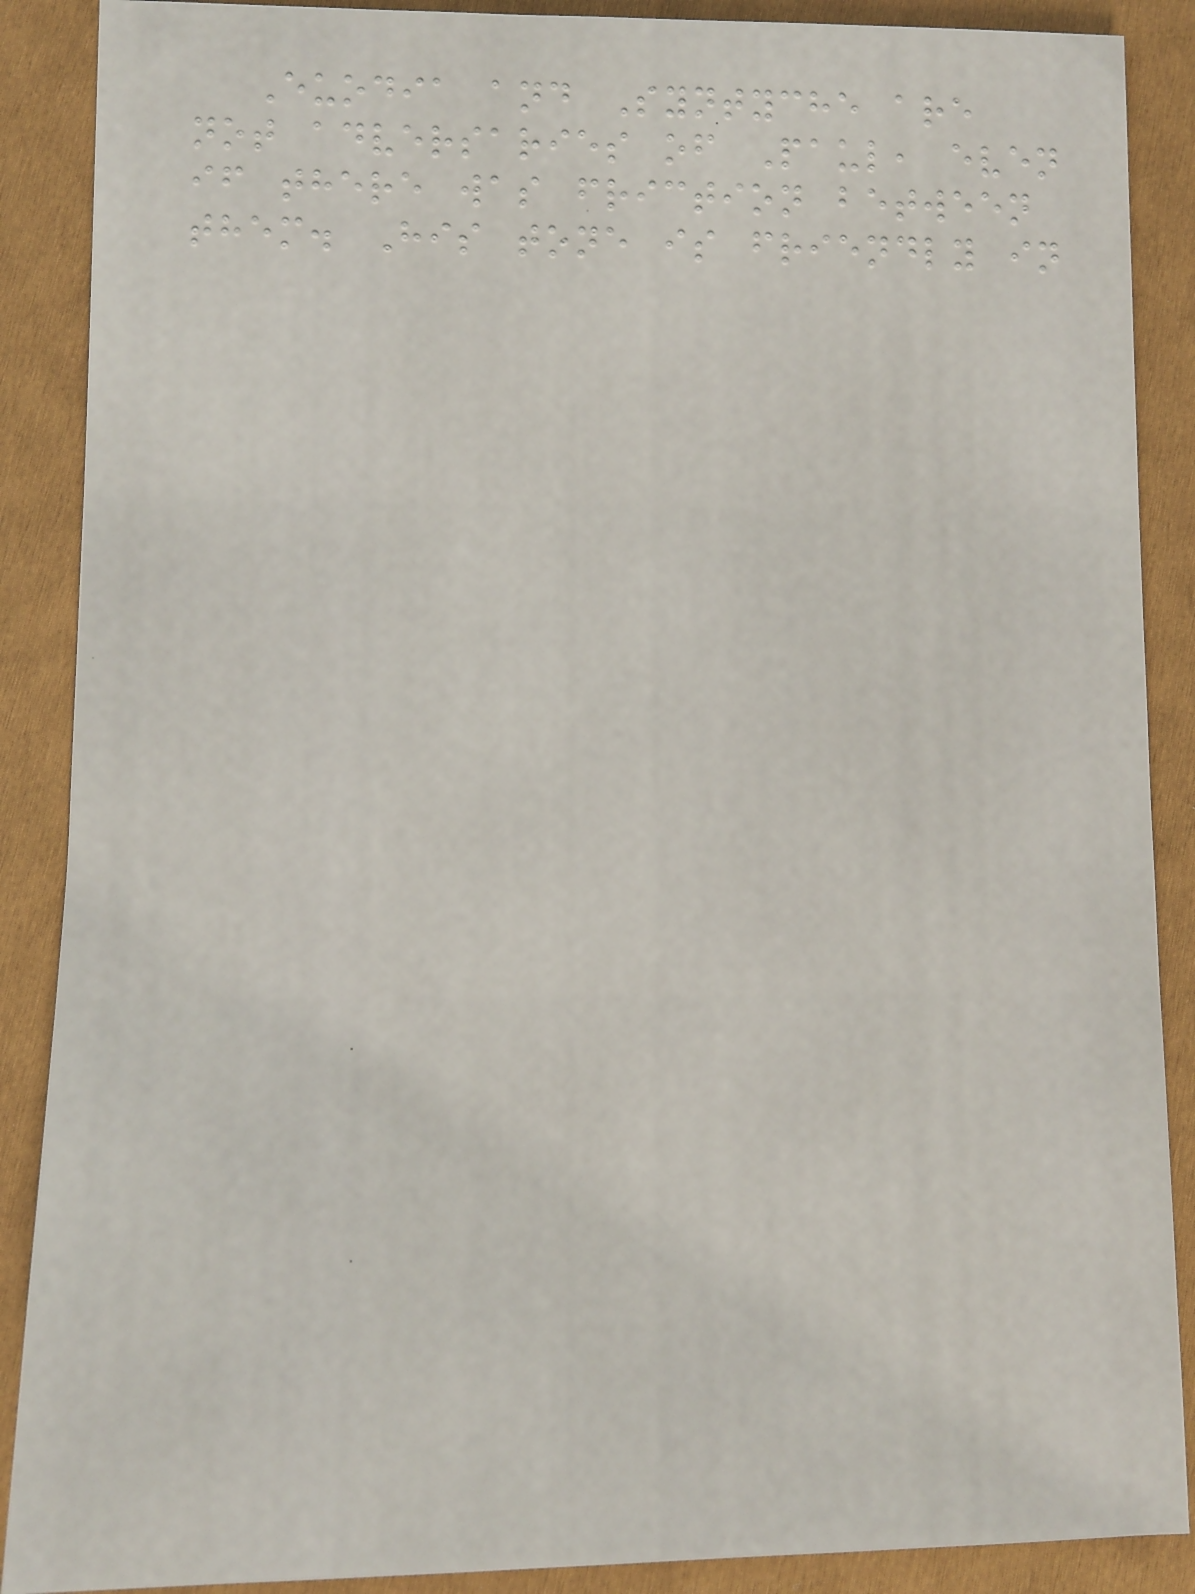Euodia and Syntyche are
not adversaries of Paul, even
if there was friction between
them. His tone is friendly in
